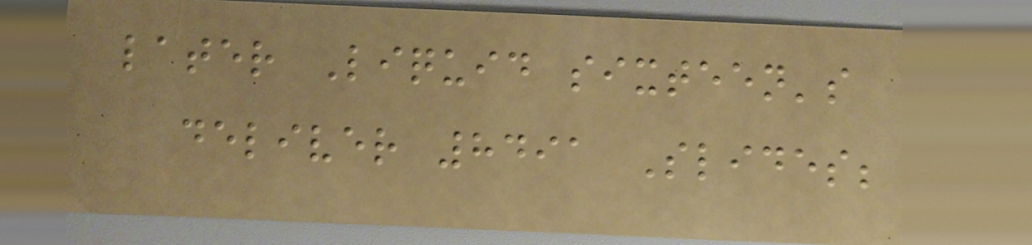later Liquid sixteen's
deliver 8491 Slides;
